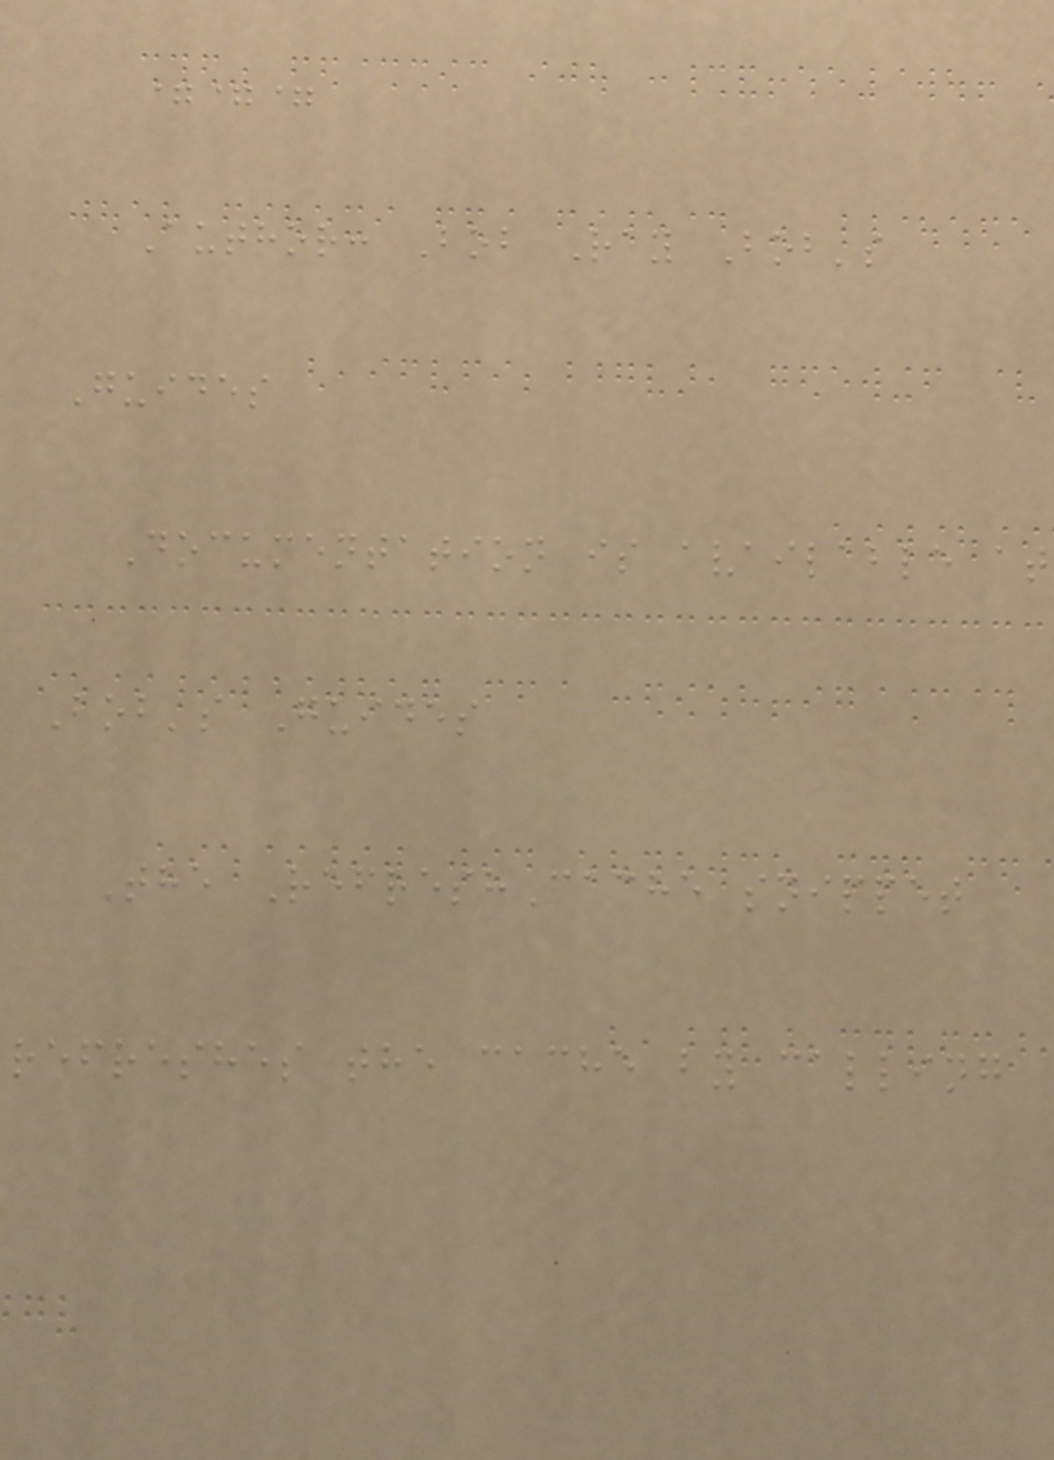===
Author: Bob Ray Bob's
Guides
Documentation is available at
Bob's Guides
The RefreshCache snippet
refreshes the cache by calling
